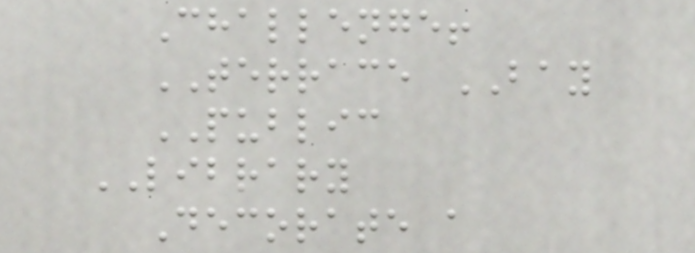Challenge!
TERRACE BAY
PUBLIC
LIBRARY
Decorate a
